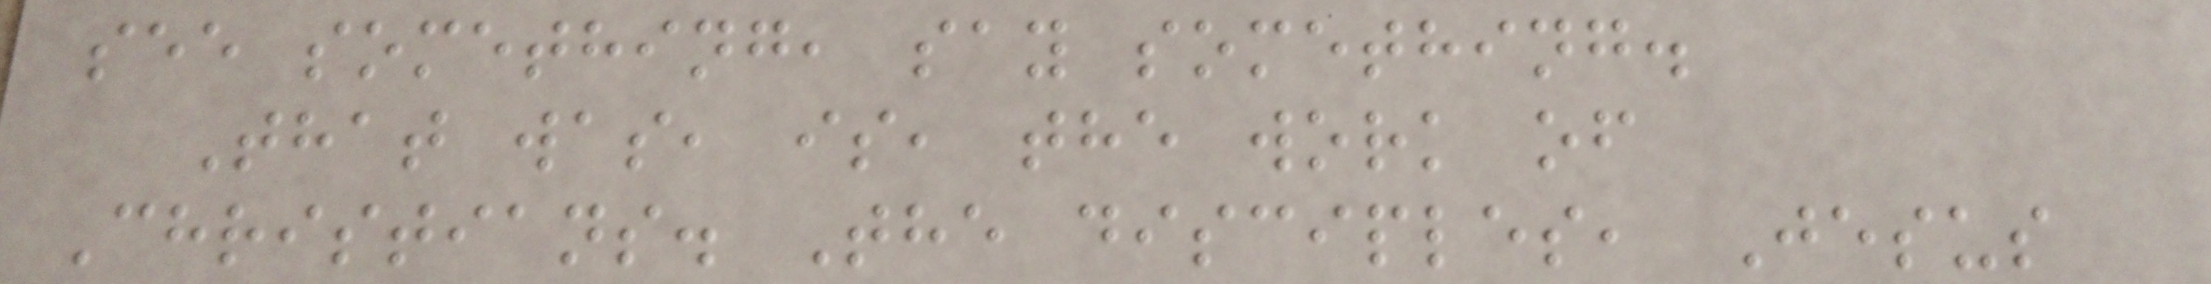see something, say something.
That was, is, the work of
Christians. The disciples, Jesus
